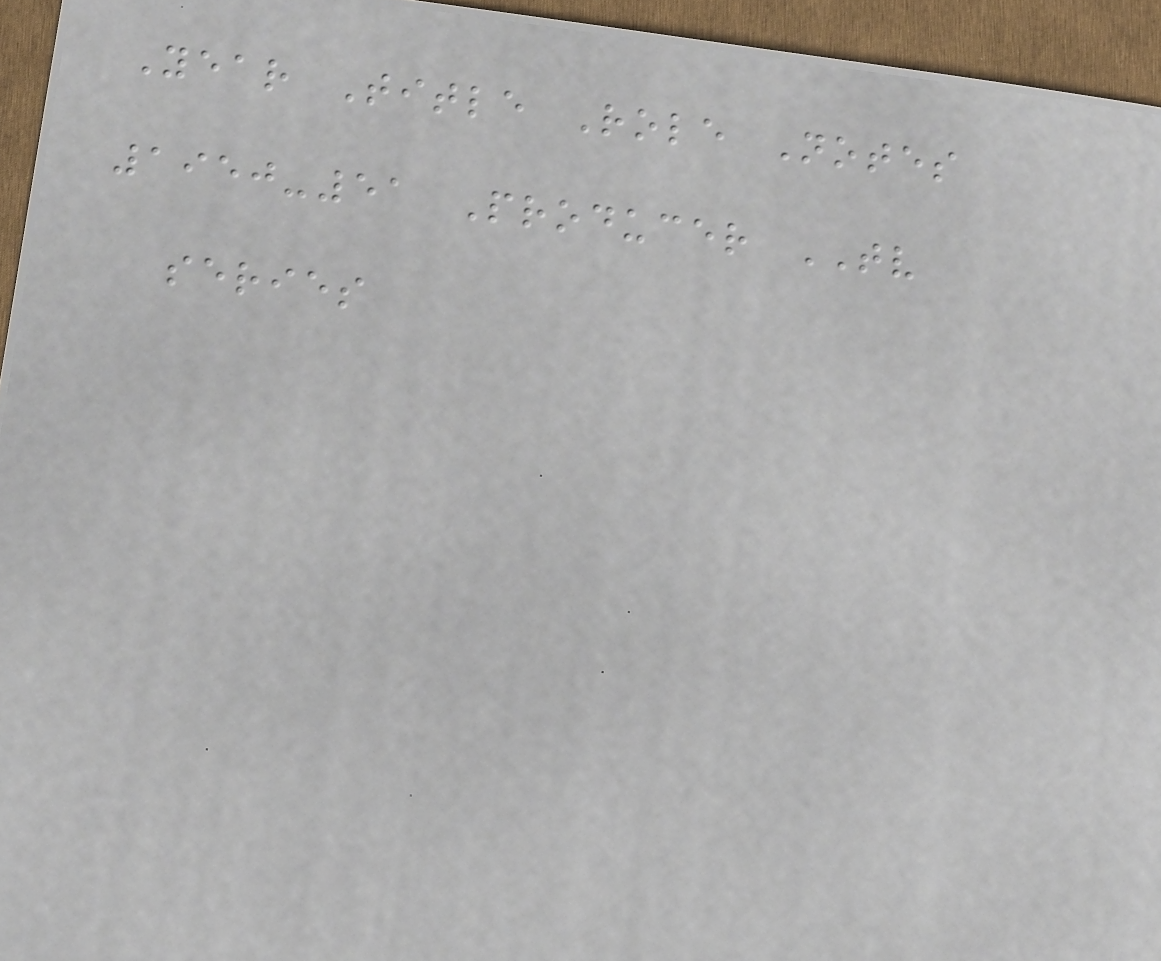Year Title Role Notes
1950-51 Producer TV
series
